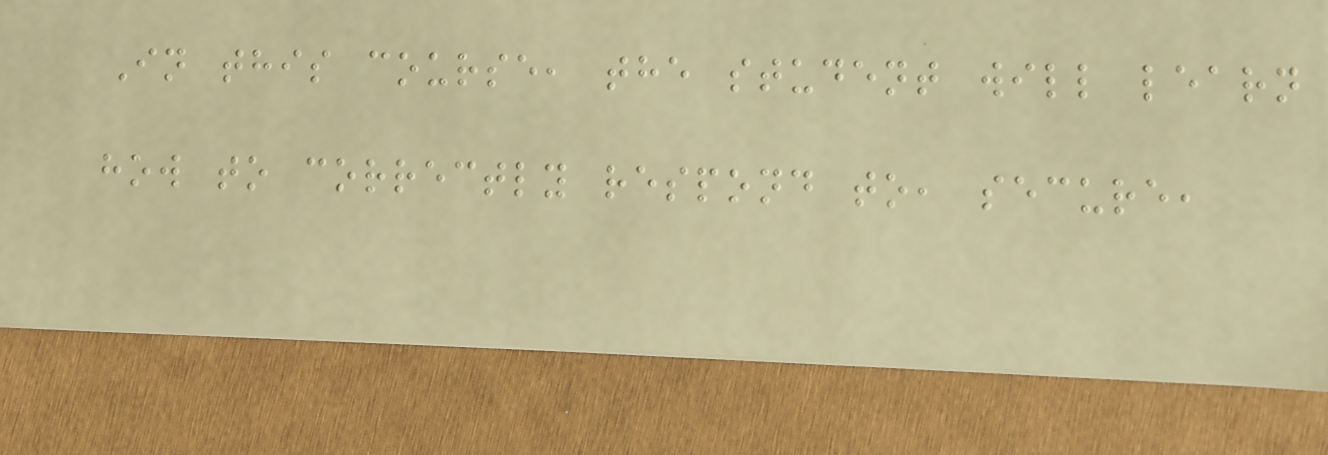In this course, the student will learn
how to correctly respond to, secure,
